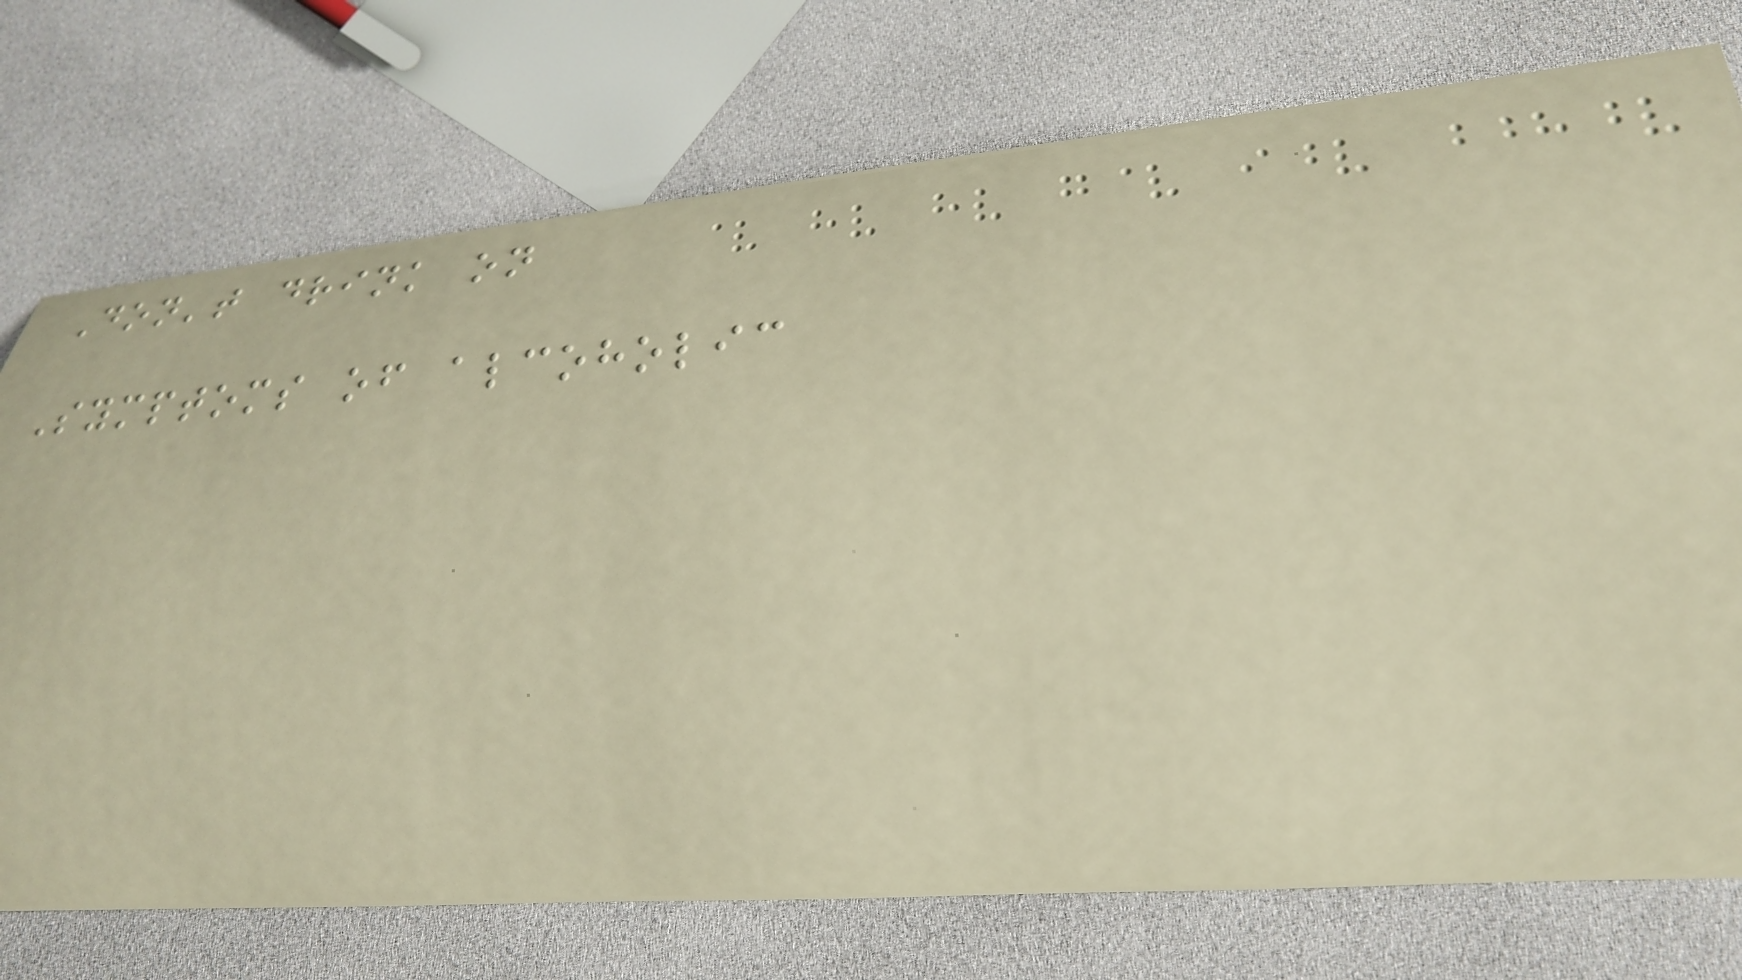Don't drink on
Symptoms of alcoholic
